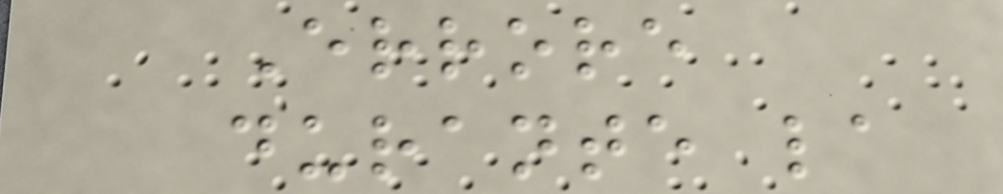Errore
durante la
